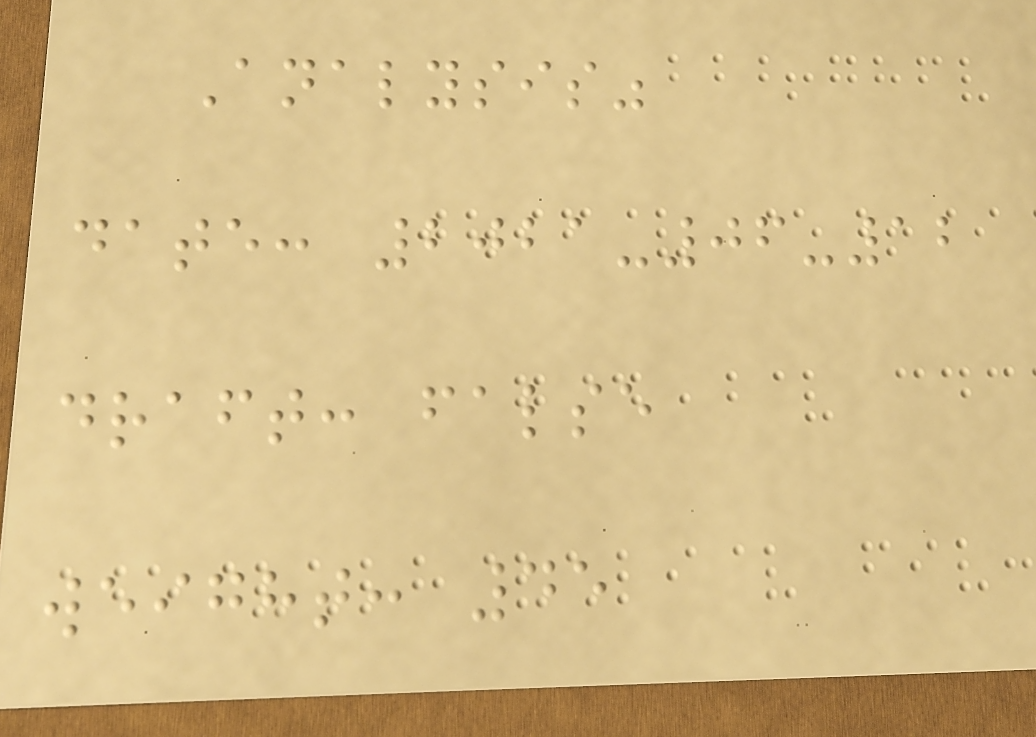Analysis"
date: 2021-06-12
draft: false
weight: 45
